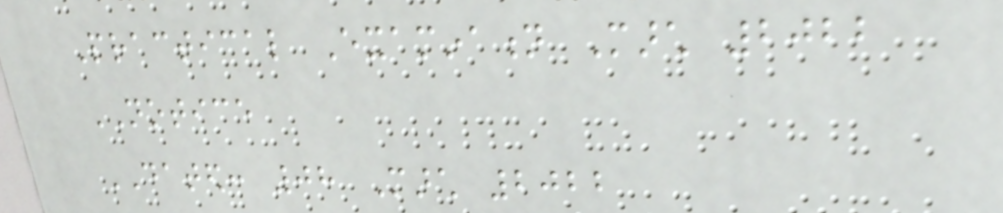Practical Examination March 2022
NOTICE
DATED: 08 March 2022
